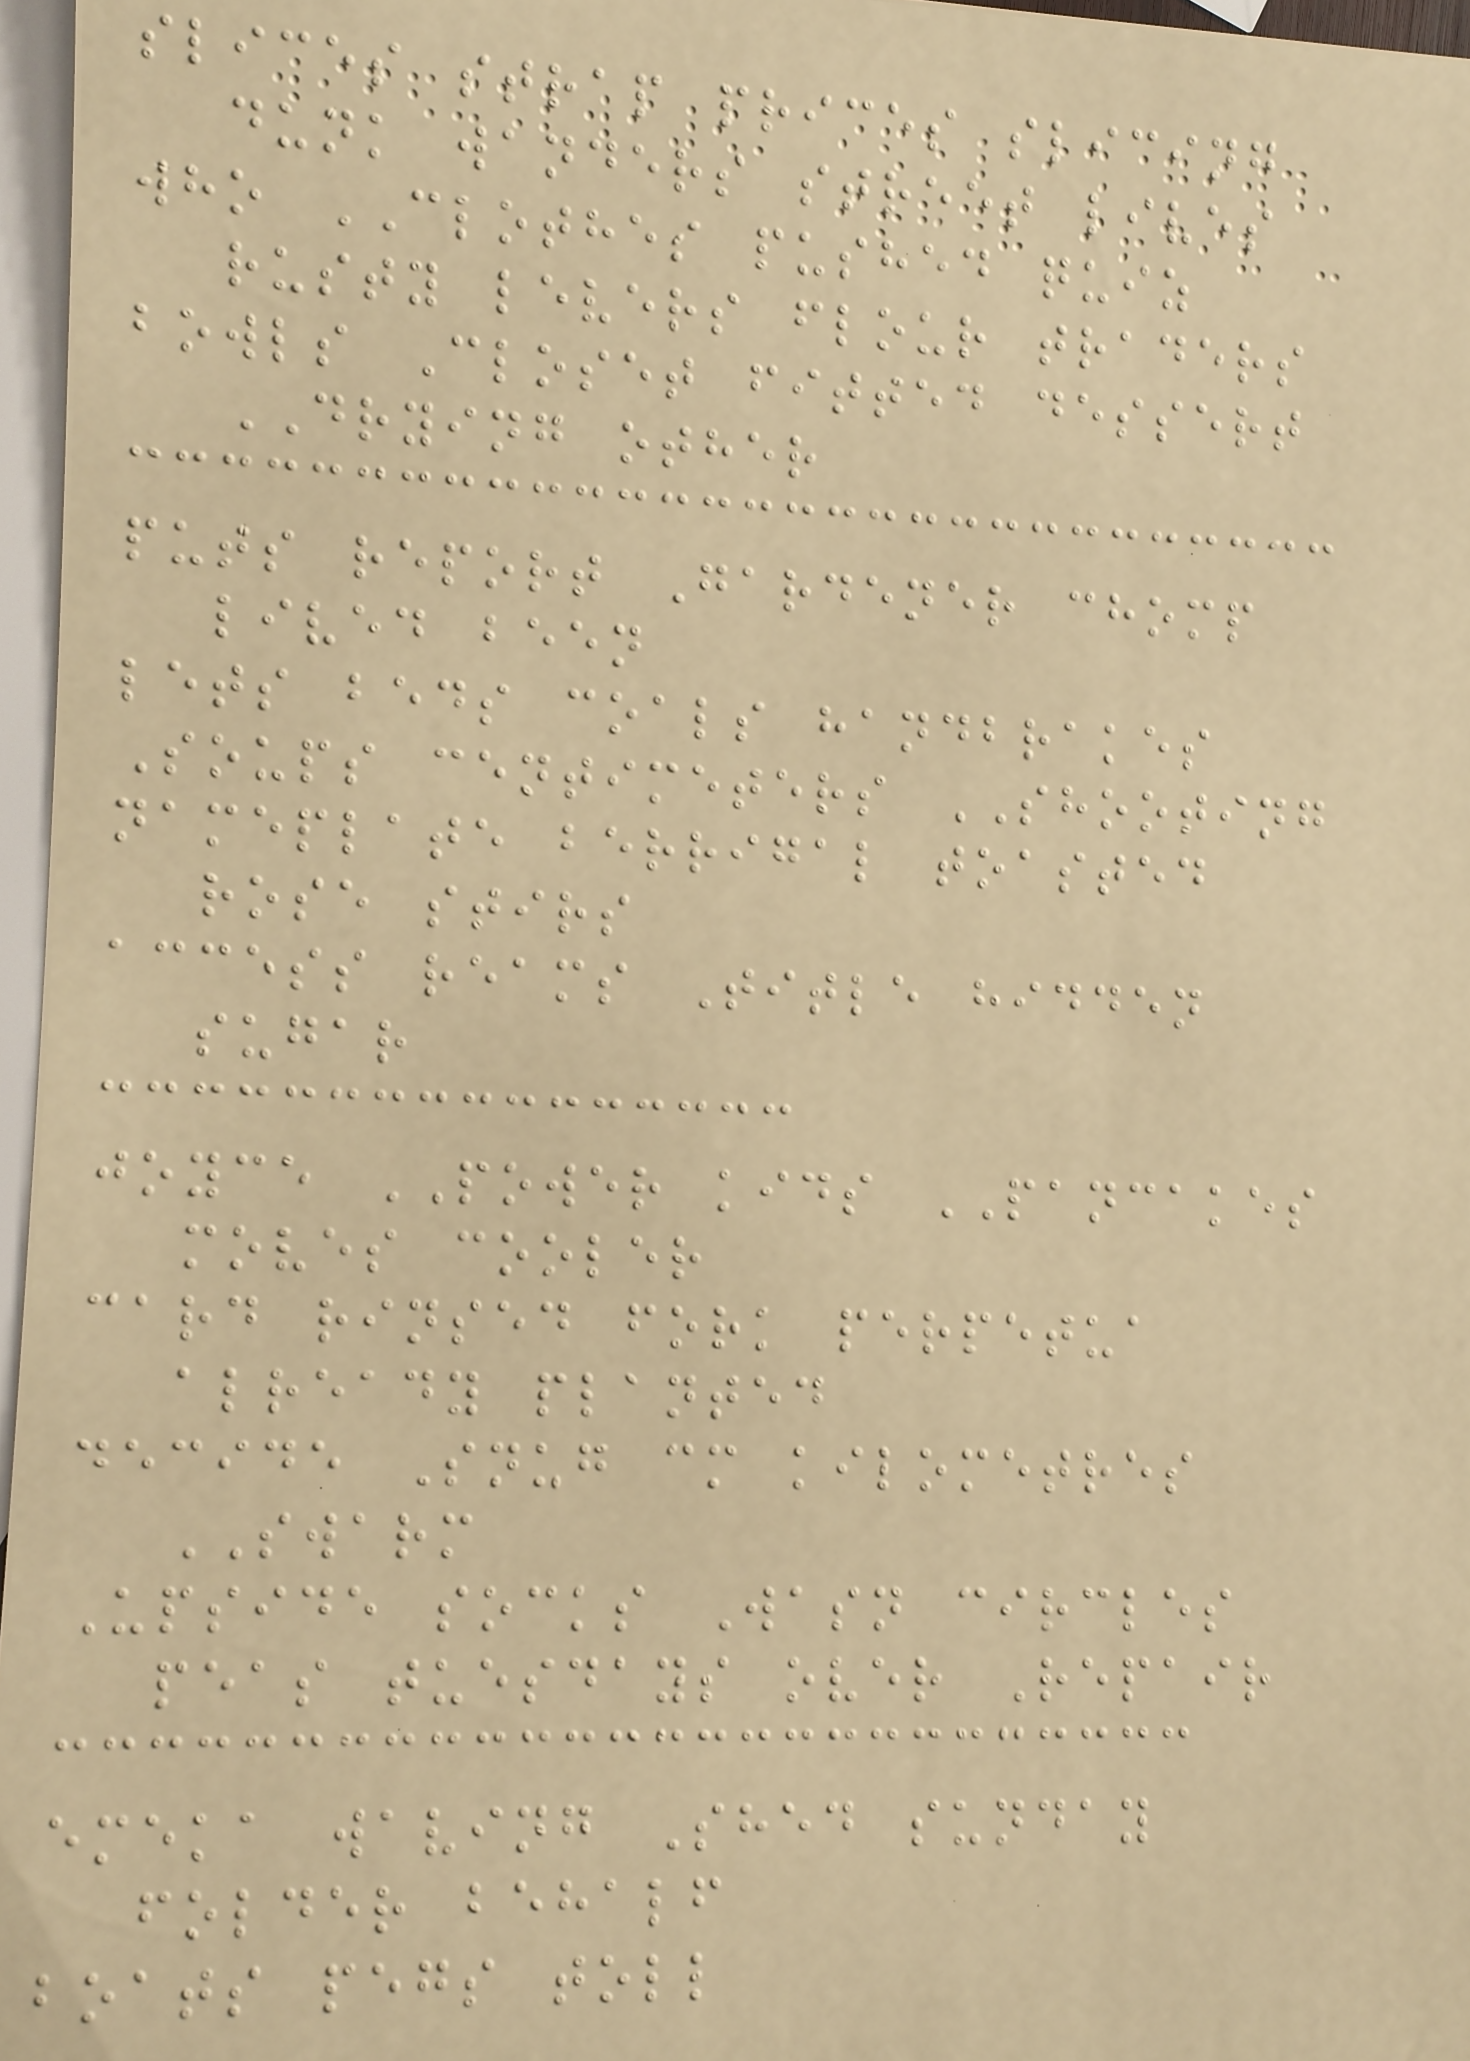slices strap prices slicing
dunk wanders street lives
who CLOTHES pushed quiz
rusty levers flour traders
bowls Closet fitted dessert
DRYING other
puts report Gardener chomp
lived been
lets beds coals handbrakes
Soups centimeters SHOOTING
nameplate berrigal toasted
rose stirs
access reams Title hidden
sugar
joyce POWER kids PANCAKES
moves cooler
card rinsed fork perpetua
already planted
decide Snug cm kilometres
SWARM
Upside socks Wasn circles
peas tuesdays over Repair
emeka waving Shed sunday
folder behalf
boats pegs toll
